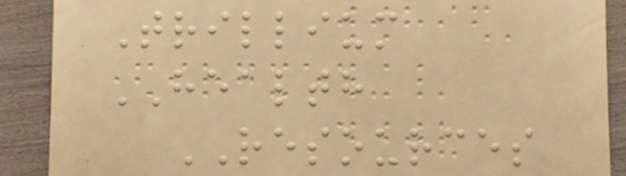Trillium
HEALTH
RESOURCES
